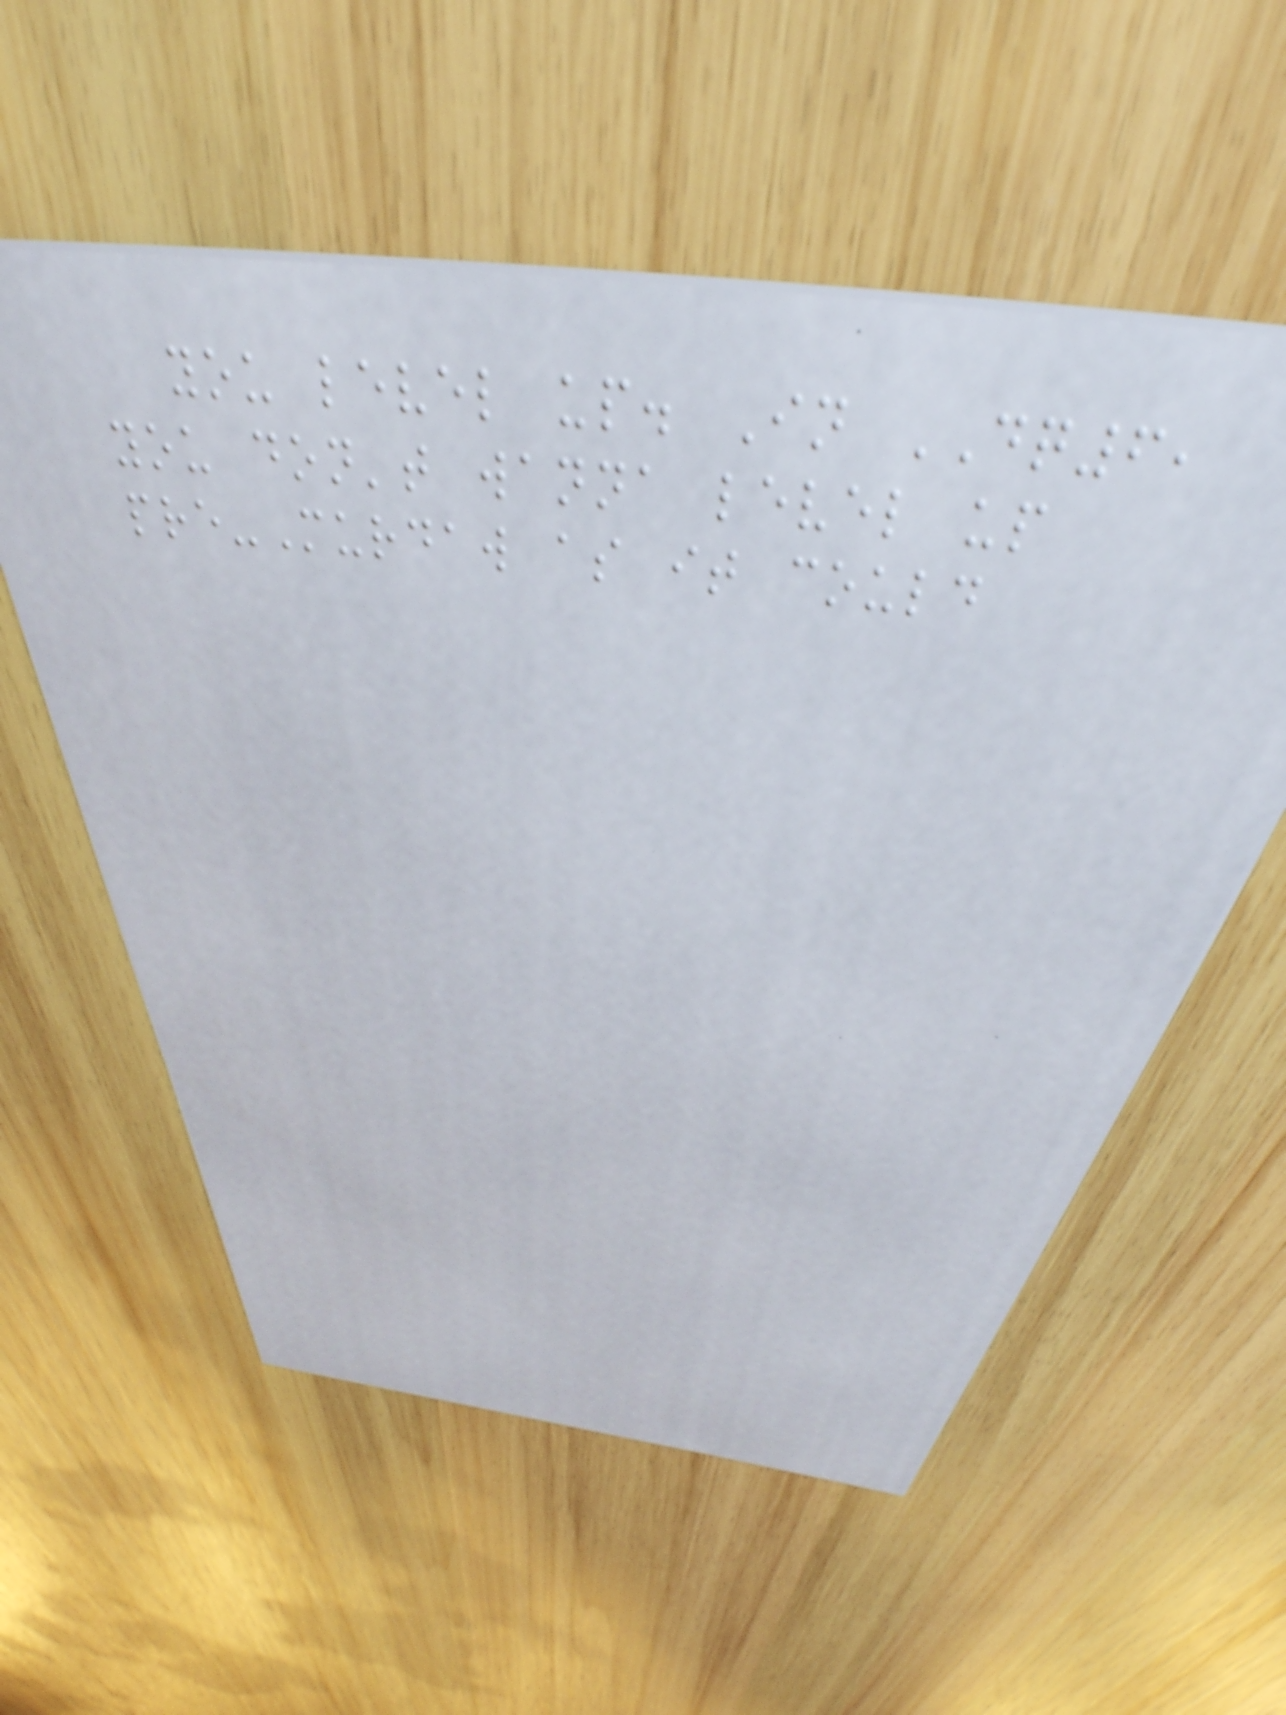you level up. In DQ6,
you don't wanna level up
pre-Murdaw as it could
